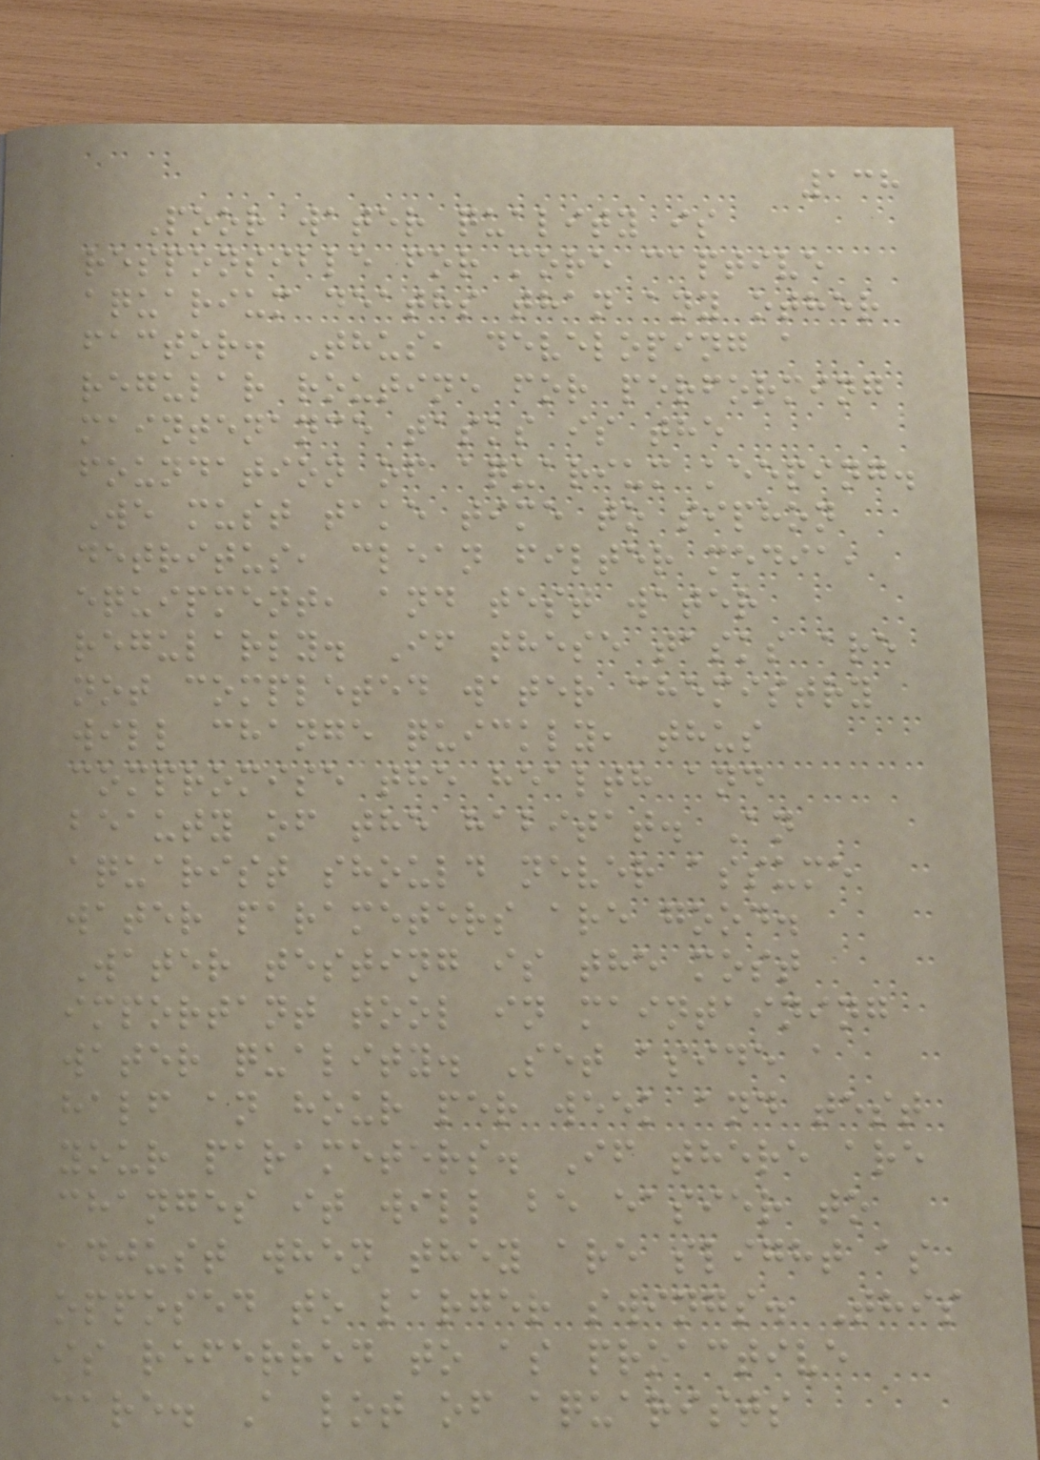138
Poor water quality is
responsible for more captive
aquarium deaths than any other
factor. Thus, developing a
regular routine for performing
maintenance tasks is the
foundation of aquarium keeping.
We must take time to siphon
detritus, clean filter media,
equipment, and test water
regularly. If these tasks are
not completed water chemistry
will change quickly, thus
compromise the health and
beauty of the habitat. An
aquarist should never assume
water parameters are good.
Water testing is the most
important tool in maintaining
water quality. Set aside a
half an hour per week and test
your parameters. If there are
changes it will be easier to
adjust when they are slight as
opposed to larger swings. This
is referred to as proactive
care. A lot of aquarists
